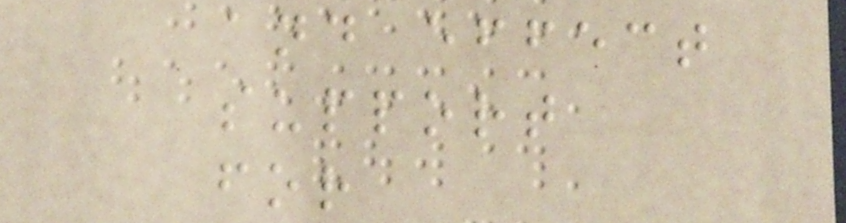and effect
support
for
